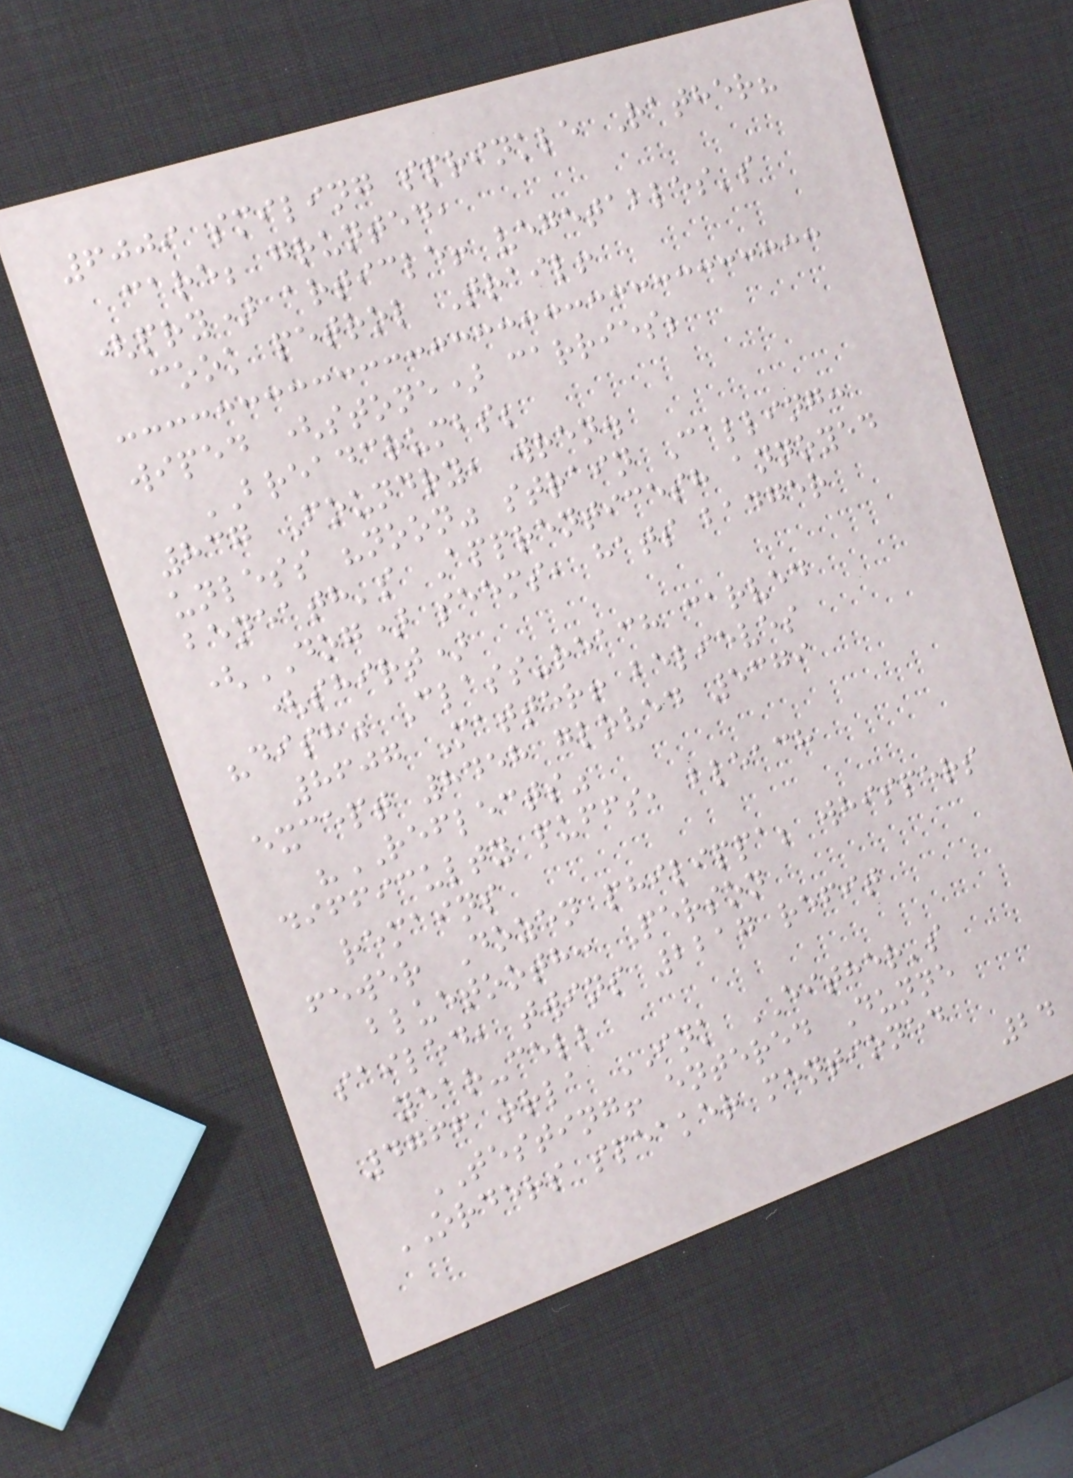6009 smiling sprinkle Rather?
care; grunted,
(pry) article! vegetables's
cook petrol Trail!
wiped (stone) carries;
BREADCRUMBS;
837 Foundry, wren.
unless "noon" strain Calling:
beneath's Apprenticesh annoyed
(DOG) seems, hats badger
(shirt)
"dish" Class-reach carved
8607 Matter! believes
except 8458 gloved 5379
"REFLECTS"
difficulty puffs, bleach
remains
fewer Dozen philippa; whispers
bluetooth: Person
sailed, twins 2217 refit
year-cell
4766 orla INK EITHER's
TESTING! entered Dunne
ORDERS speaker mentioned
24
